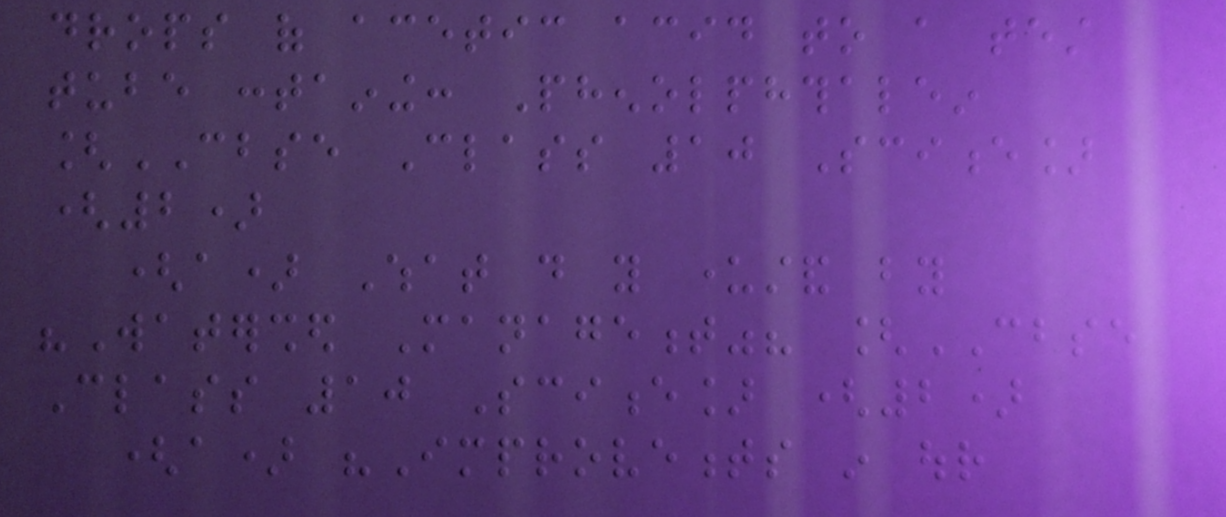drops of acetic acid to a test
tube containing: Phenolphthalein
[CBSE Class 10 Science]
(2)
(a) What do you understand by
"Watershed Management"? [CBSE
Class 10 Science] (2)
(a) "Improvements in our
